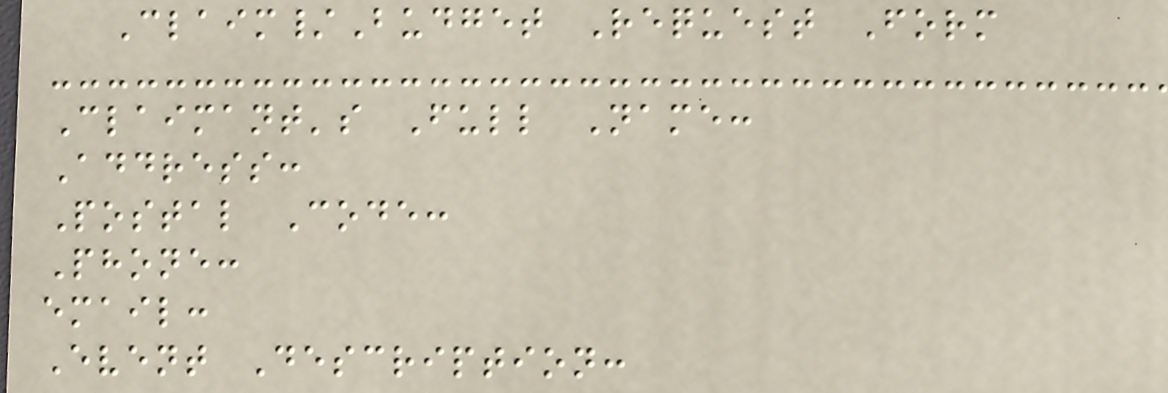Claim/Budget Request Form
Claimant's Full Name:
Address:
Postal Code:
Phone:
email:
Event Description:
